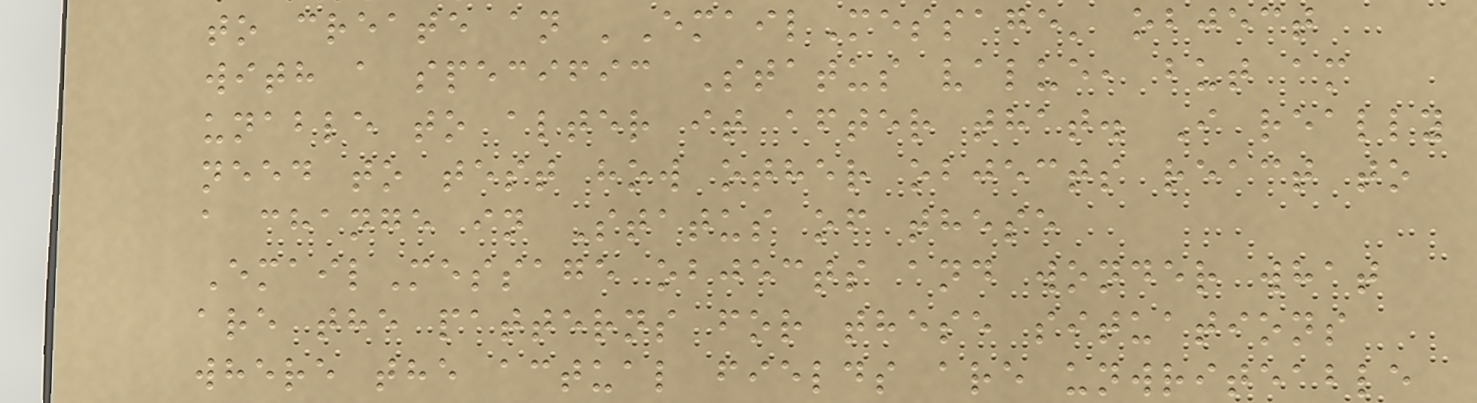to create an 'EmailMessage' object
with a specific Status value, but am
unable to alter it after that. I really
need to test how other objects react to
a change in Status of these
EmailMessage objects and wonder what
are the patterns for these situations
where the actual fields are unwriteable
